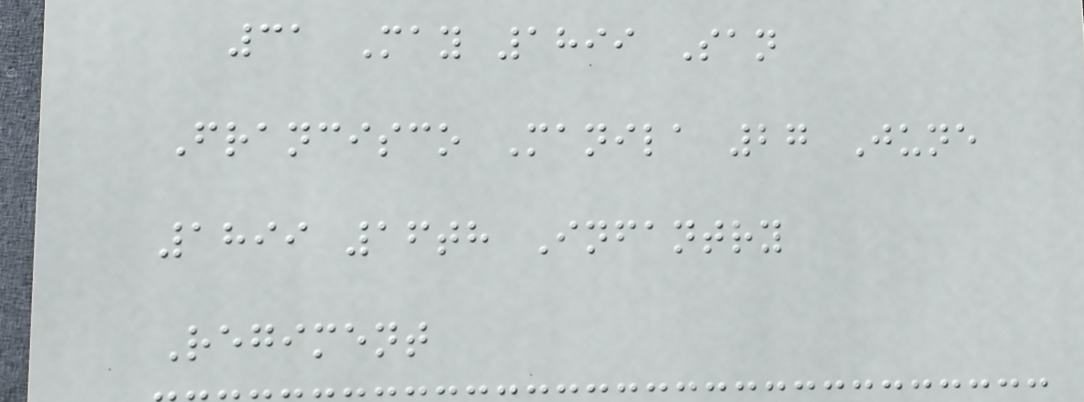31 May 1899 San
Francisco Manila 27 June
1899 16th Infantry
Regiment
